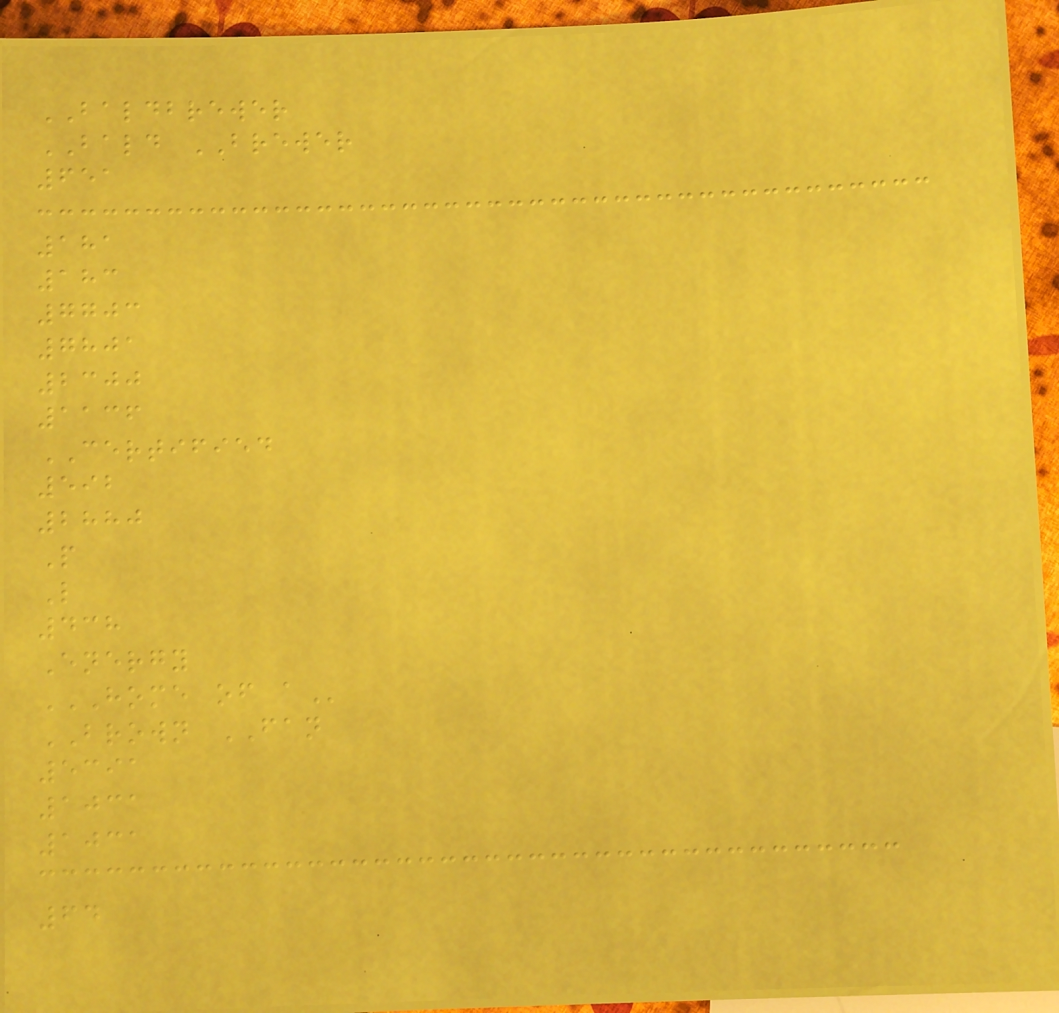BALDBREWER
BALD BREWER
651
181
183
7703
7801
2300
1136
CERTIFIED
592
2880
P
L
438
Energy
HOME OF A
BROWN FAN
5391
1031
1031
64
